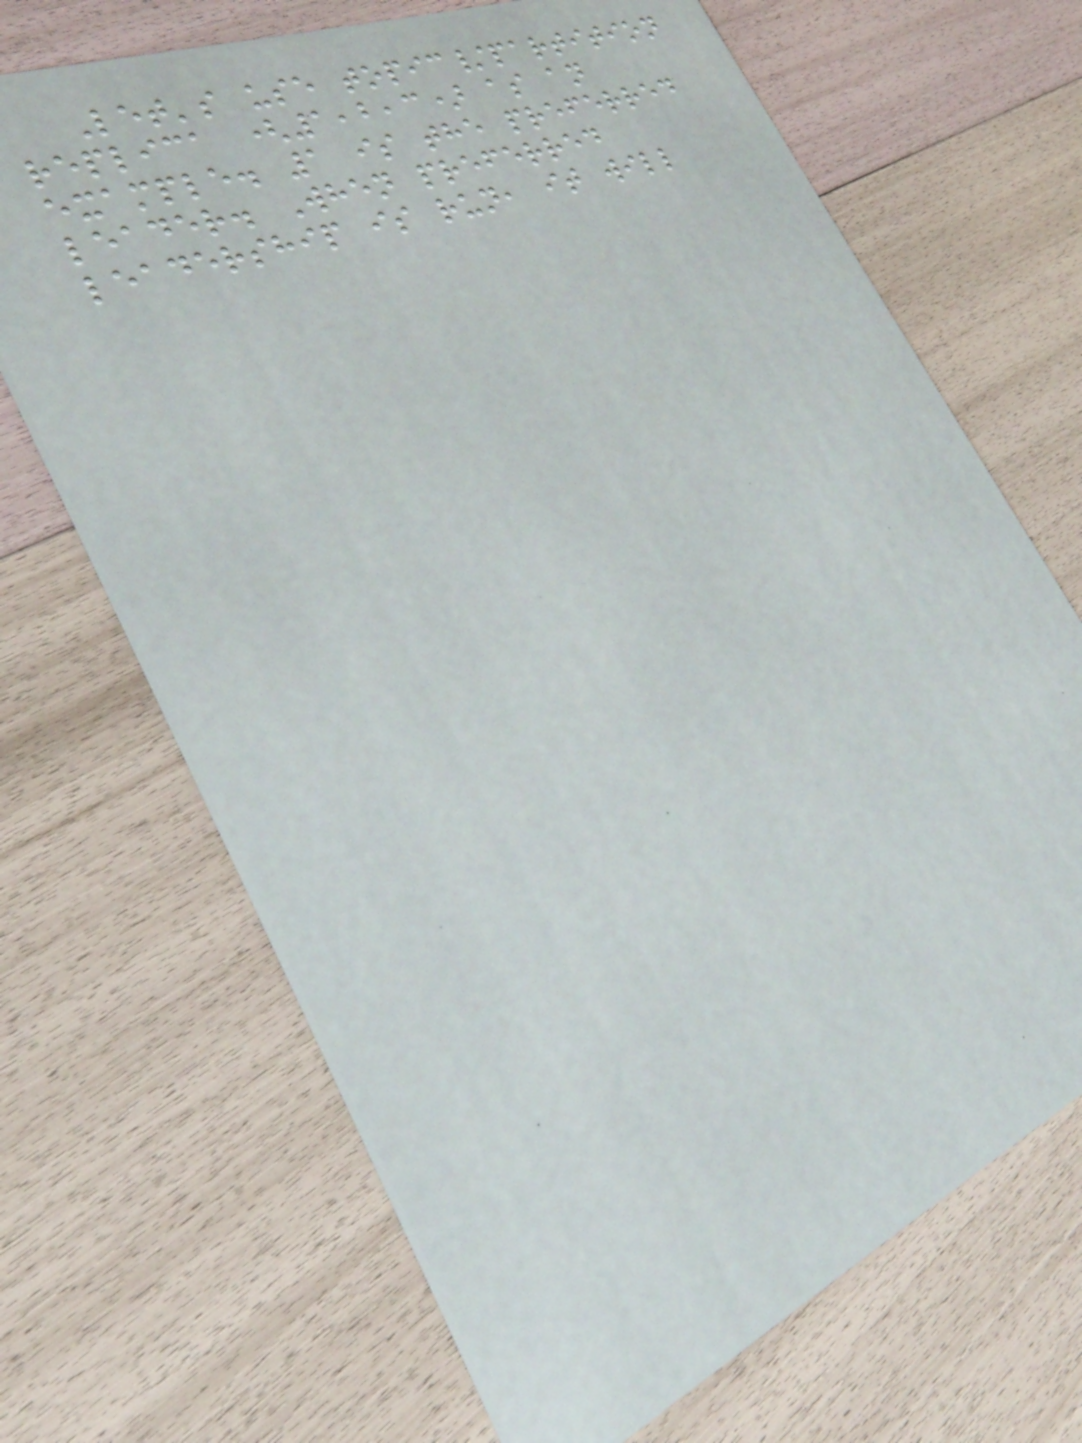Let's use topic/partition
replica (1,2,3) as an
example. 1 is the preferred
leader. When preferred
leadership is run, it will
